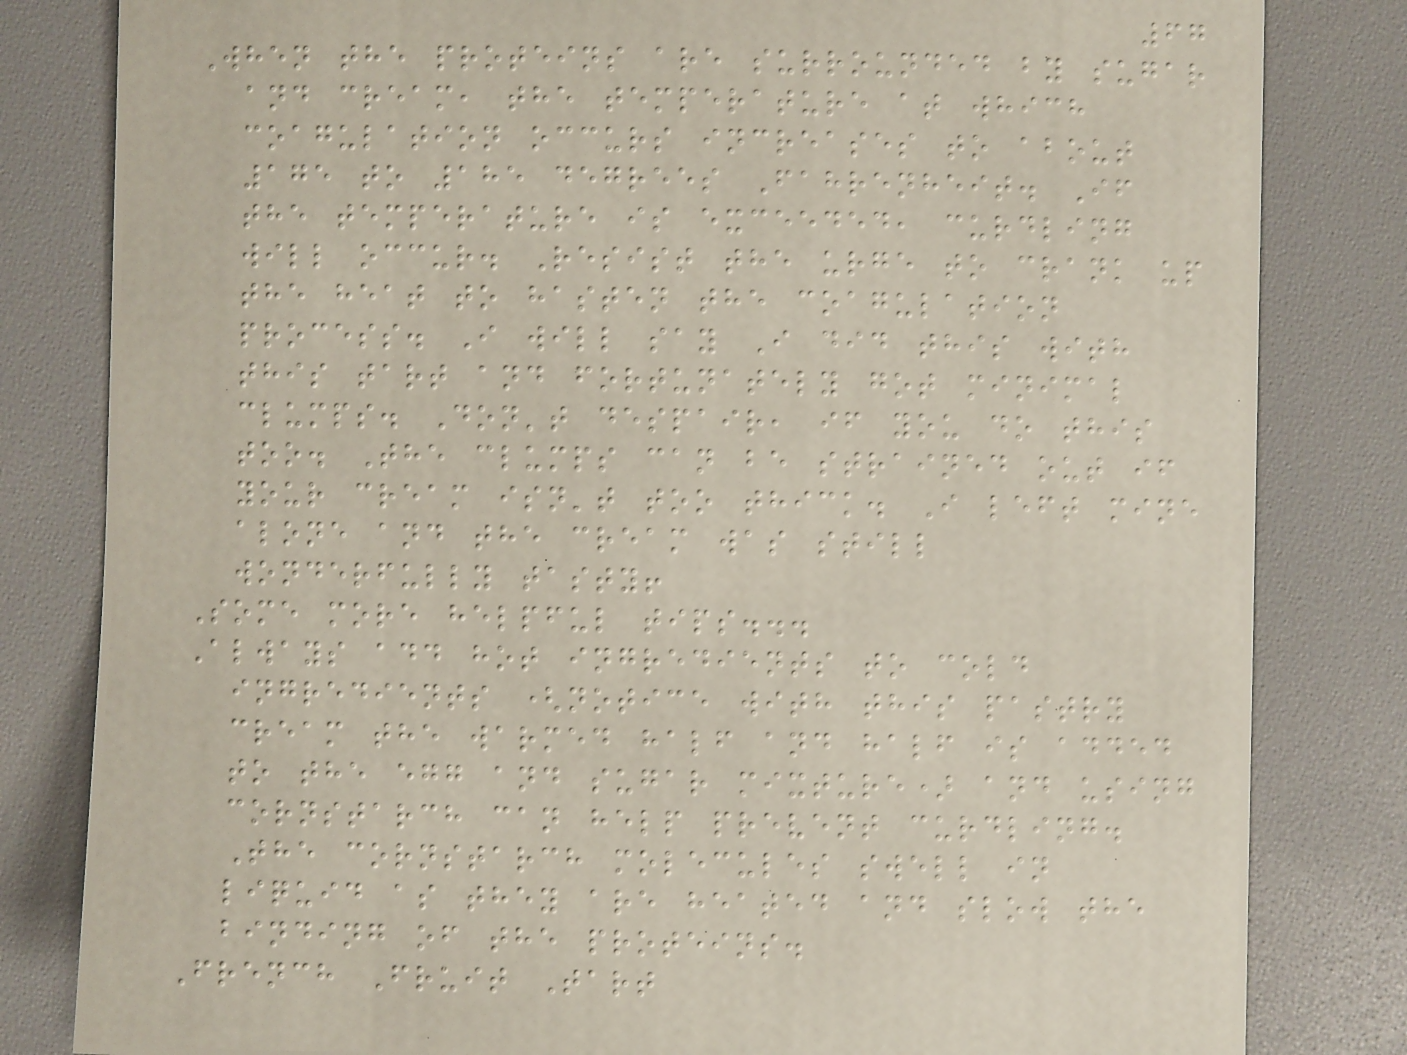67
When the proteins are surrounded by sugar
and cream, the temperature at which
coagulation occurs increases to about
175 to 185 degrees Fahrenheit. If
the temperature is exceeded, curdling
will occur. Resist the urge to crank up
the heat to hasten the coagulation
process. I will say I did this with
this tart and fortunately got minimal
clumps. Don't despair, if you do this
too. The clumps can be strained out if
your cream isn't too thick. I left mine
alone and the cream was still
wonderfully tasty!
Some more helpful tips...
Always add hot ingredients to cold
ingredients (notice with this pastry
cream the warmed half and half is added
to the egg and sugar mixture) and using
cornstarch can help prevent curdling.
The cornstarch molecules swell in
liquid as they are heated and slow the
binding of the proteins.
French Fruit Tart
